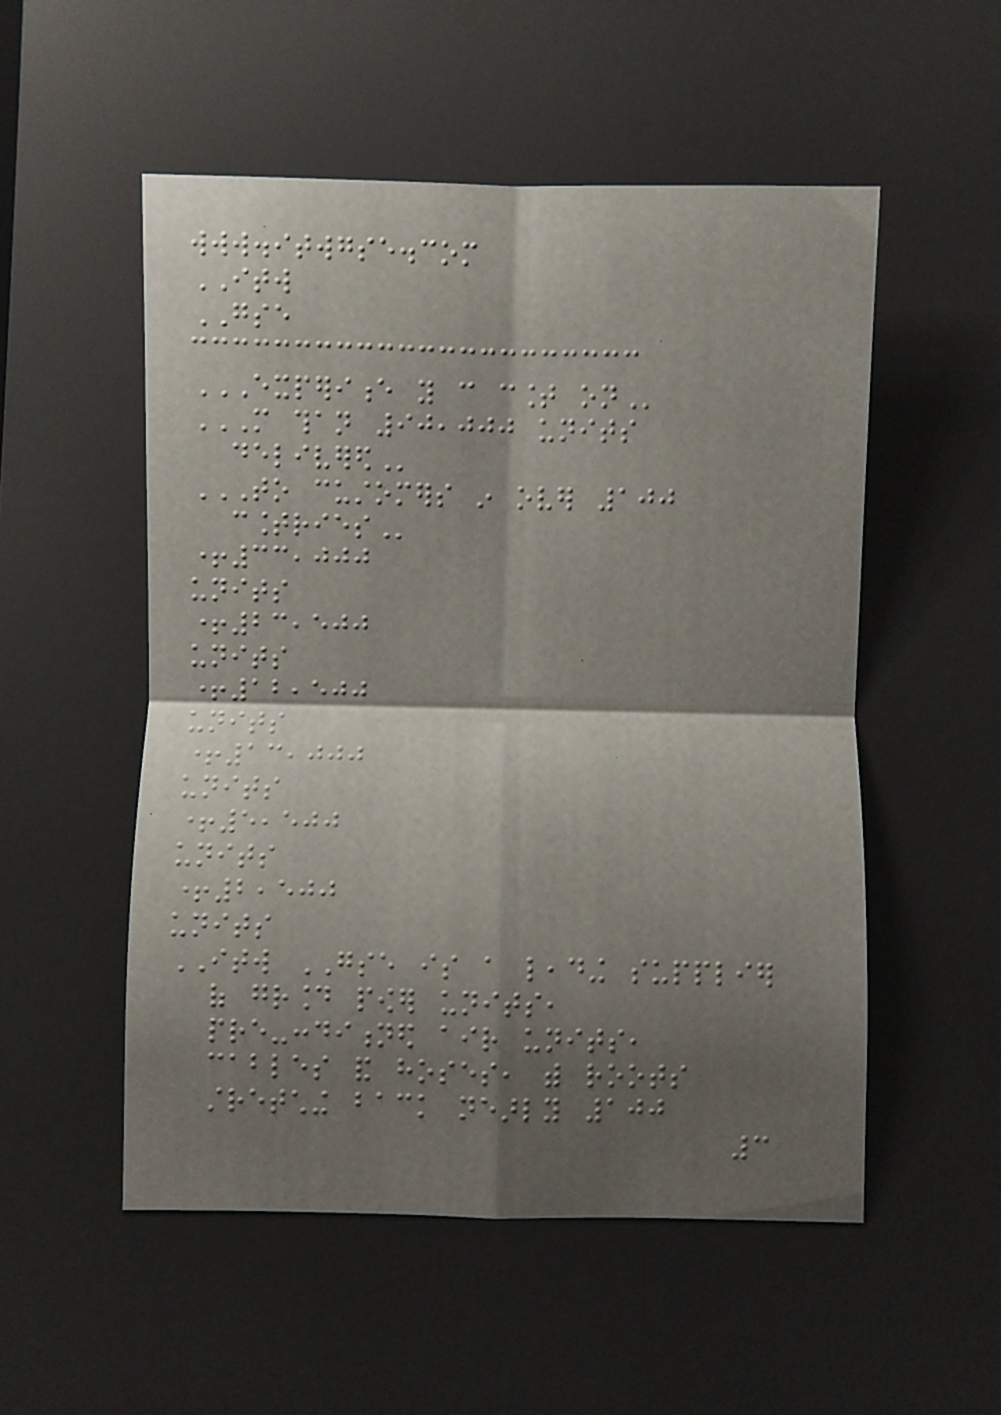www.itwgse.com
ITW
GSE
EXPERIENCE YOU CAN COUNT ON
MORE THAN 90,000 UNITS
DELIVERED
TO CUSTOMERS IN OVER 100
COUNTRIES
+33,000
units
+23,500
units
+12,500
units
+13,000
units
+5,500
units
+2,500
units
ITW GSE is a leading supplier
of ground power units,
pre-conditioned air units,
cables and hoses, with roots
stretching back nearly 100
3
